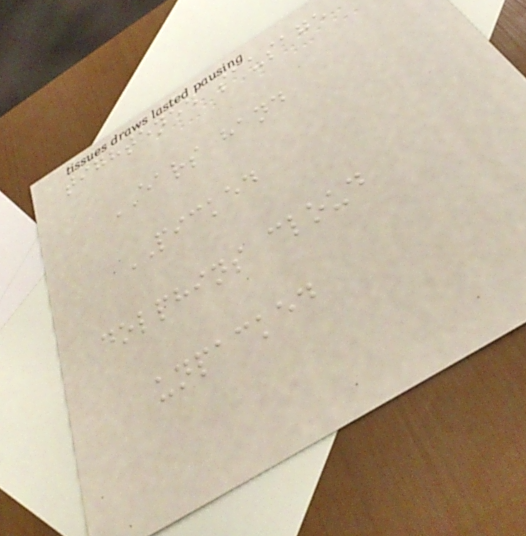tightened sausage
EARS hand
PICKED
dolphins cloud
unpacked
